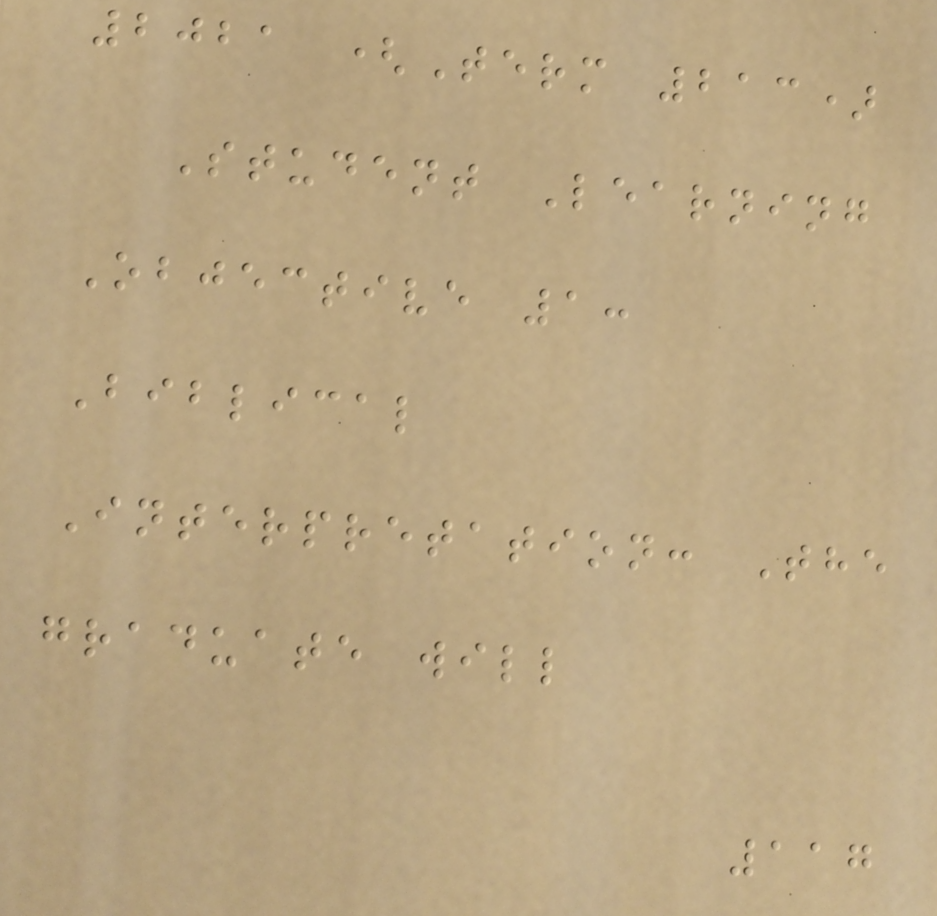2021 (Term 213)
Student Learning
Objective 1:
Biblical
Interpretation: The
graduate will
117
